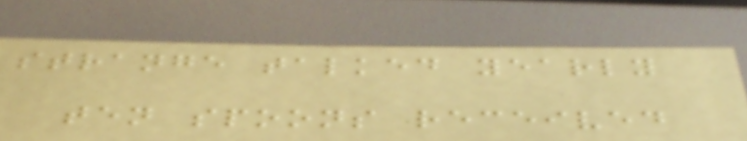strange talked yearly
ten spoons received
